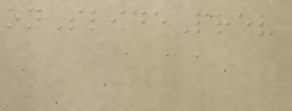onSlidePrev
